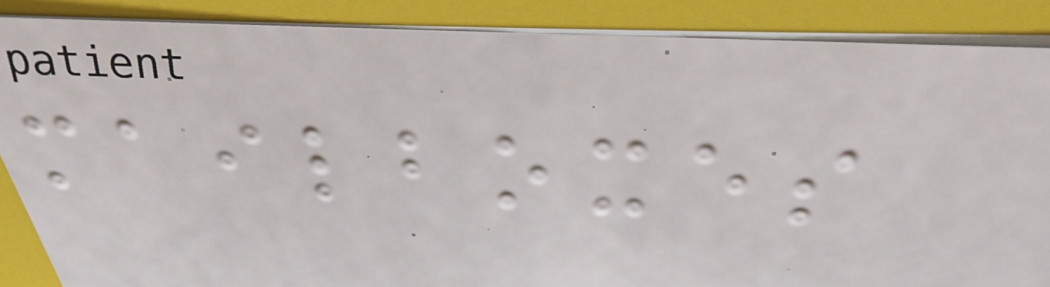mailboxes
